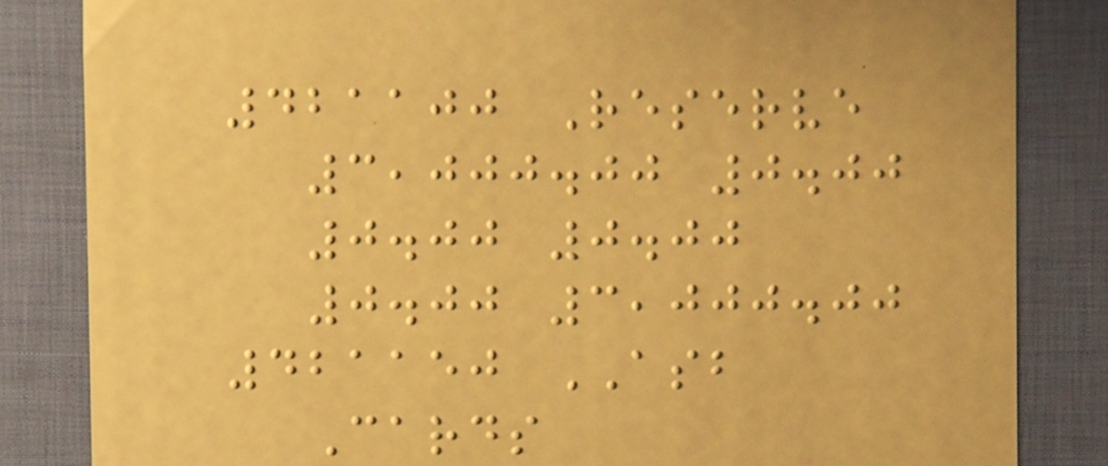421100 Reserve
3,000.00 0.00
0.00 0.00
0.00 3,000.00
421150 ASB
Cards
